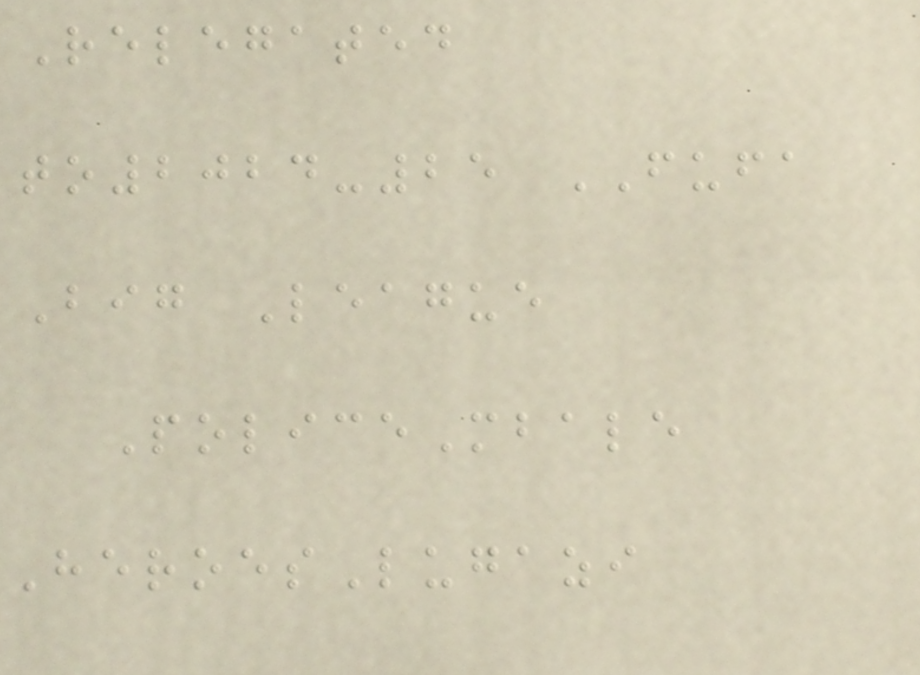Relegated
to2024-25 FUFA
Big League
PoliceMbale
HeroesLugazi
